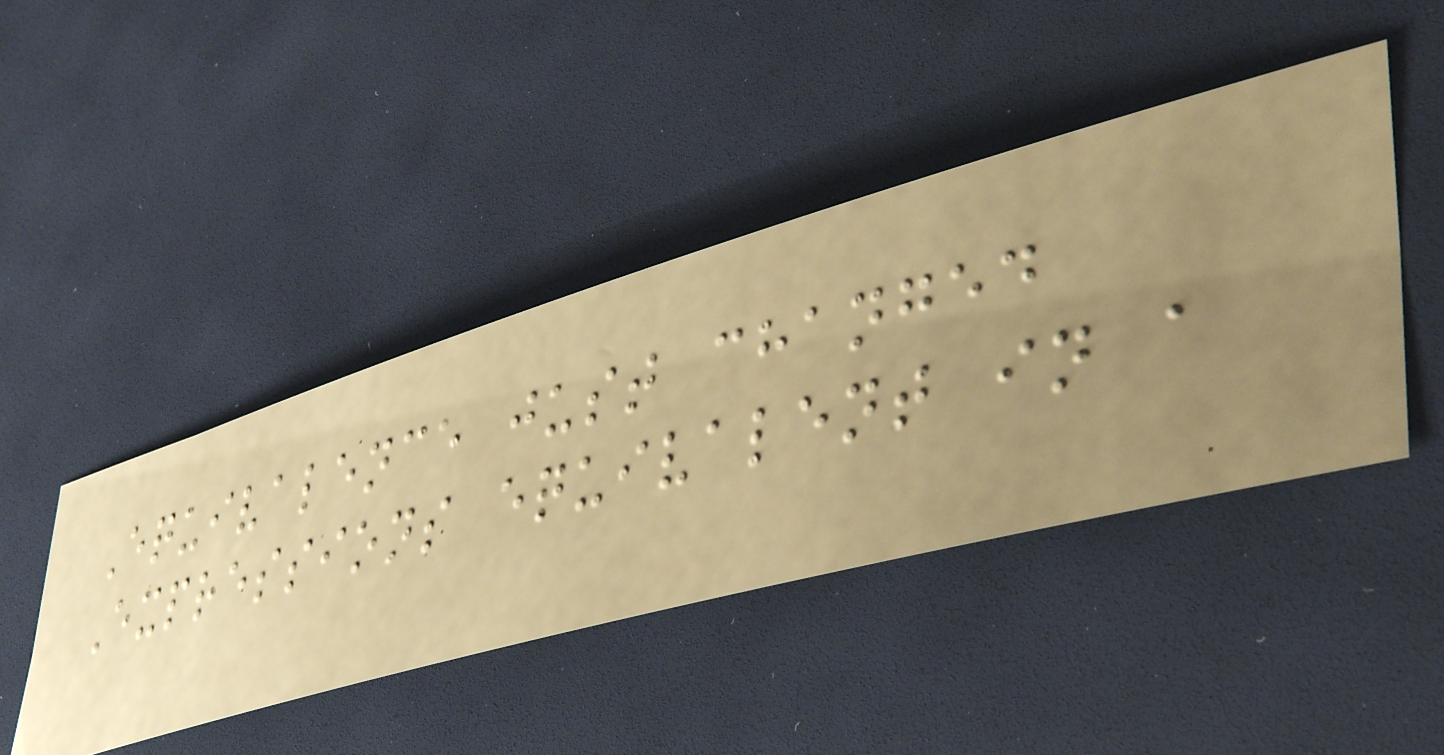Equivalence just changed
Expressions equivalent in a
